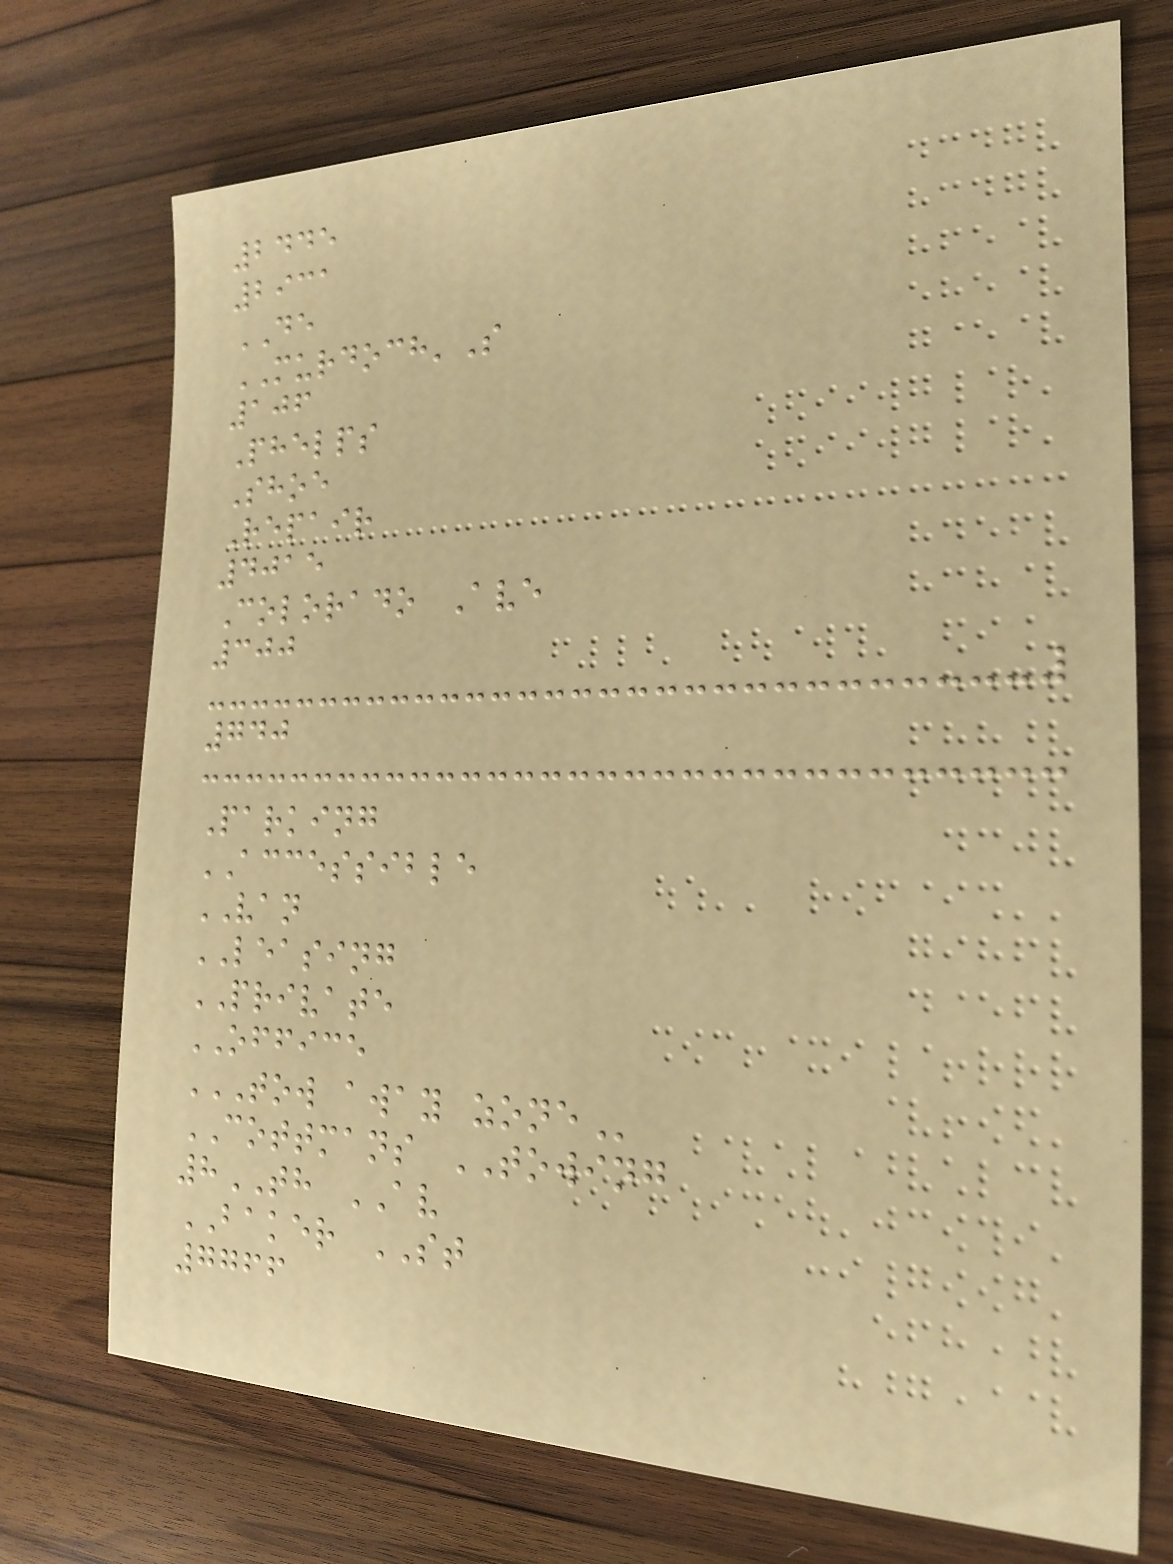2445
2931
DE
MURDOCH'S
106
Phelps
Shoe
Repair
4015
Colorado Ave
300
740
Parking
ACCESSIBLE
VAN
LEASING
PRIVATE
OFFICE
TOW AWAY ZONE
COTTMANS TOWING
8TH AV
BAKER ST
7766
